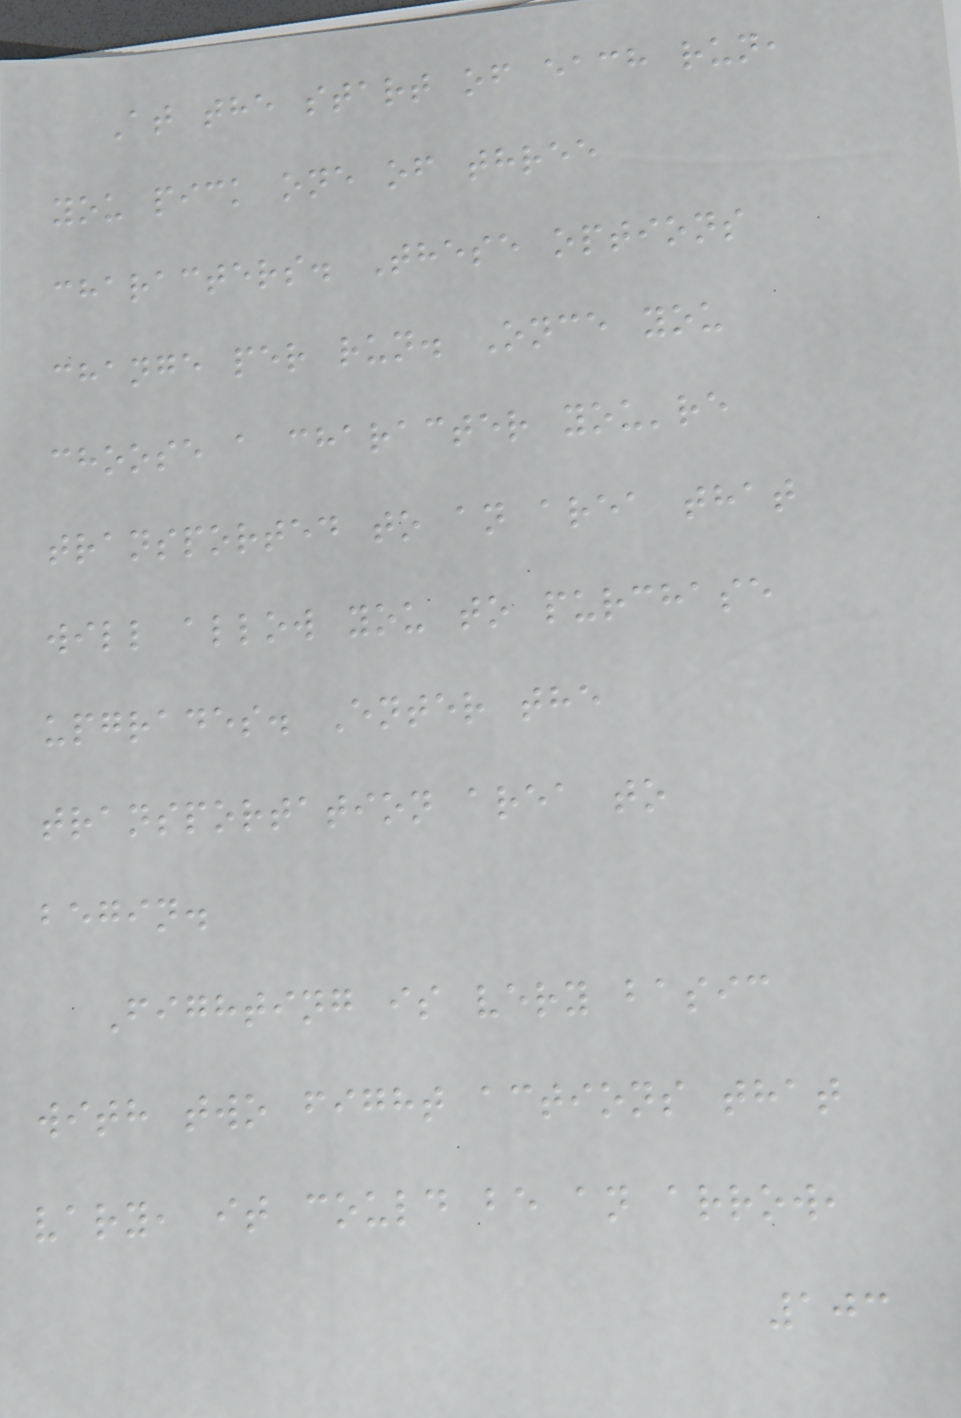At the start of each run,
you pick one of three
characters. These options
change per run. Once you
choose a character you're
transported to an area that
will allow you to purchase
upgrades. Enter the
transportation area to
begin.
Fighting is very basic
with two fight actions that
vary, it could be an arrow,
103
